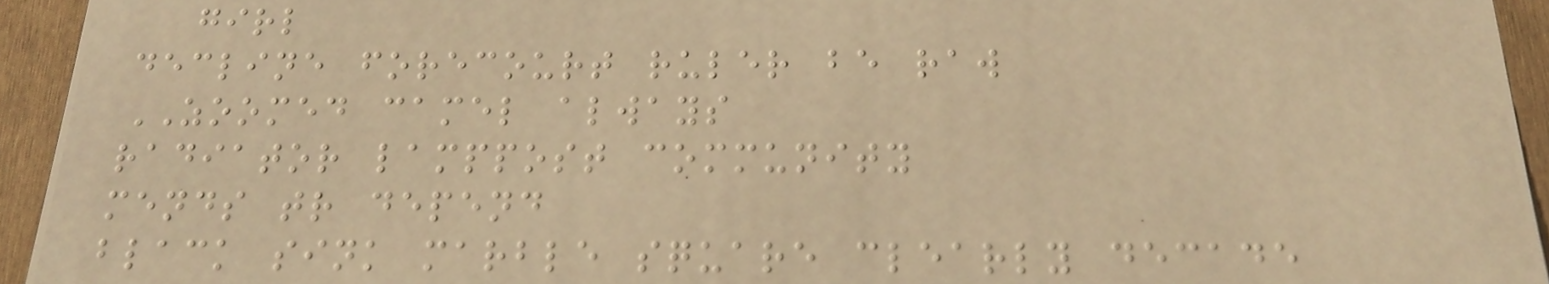girl
decline forecourt ruler be raw
ZOOMED camel always
radiator lamppost community
mends tr depend
black sink marble square clearly decade
